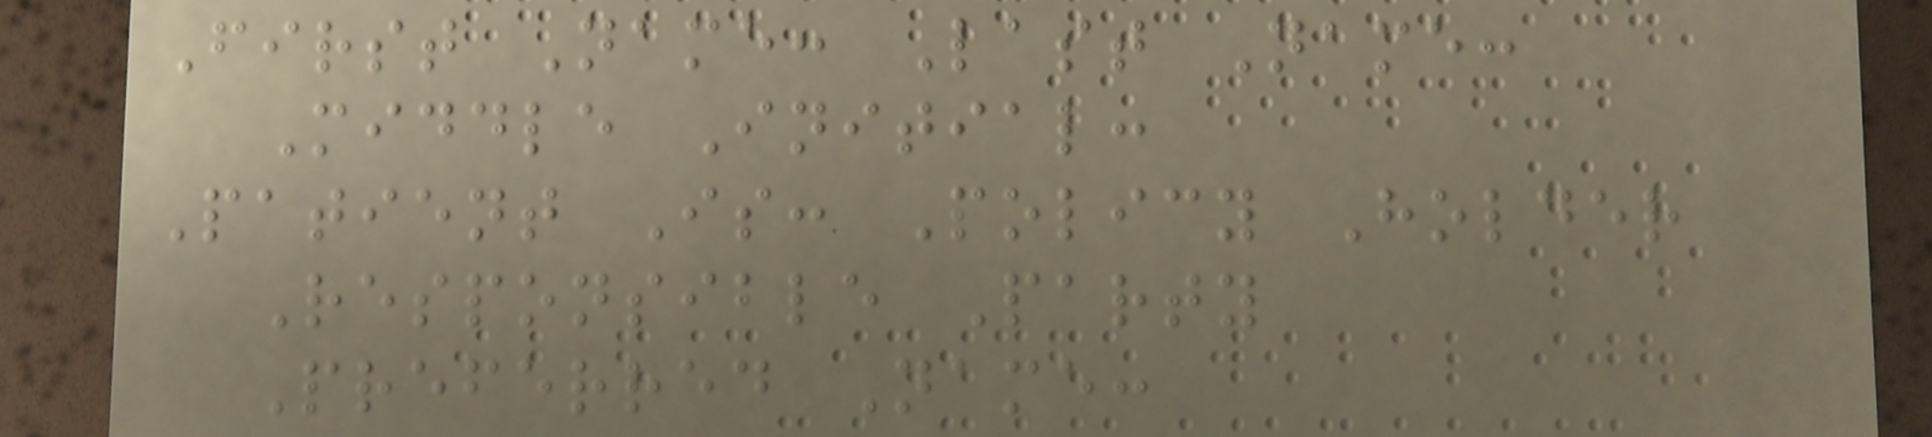First Name: Last Name:
Middle Initial:
Patient Is: Policy Holder
Responsible Party
Preferred Name:
